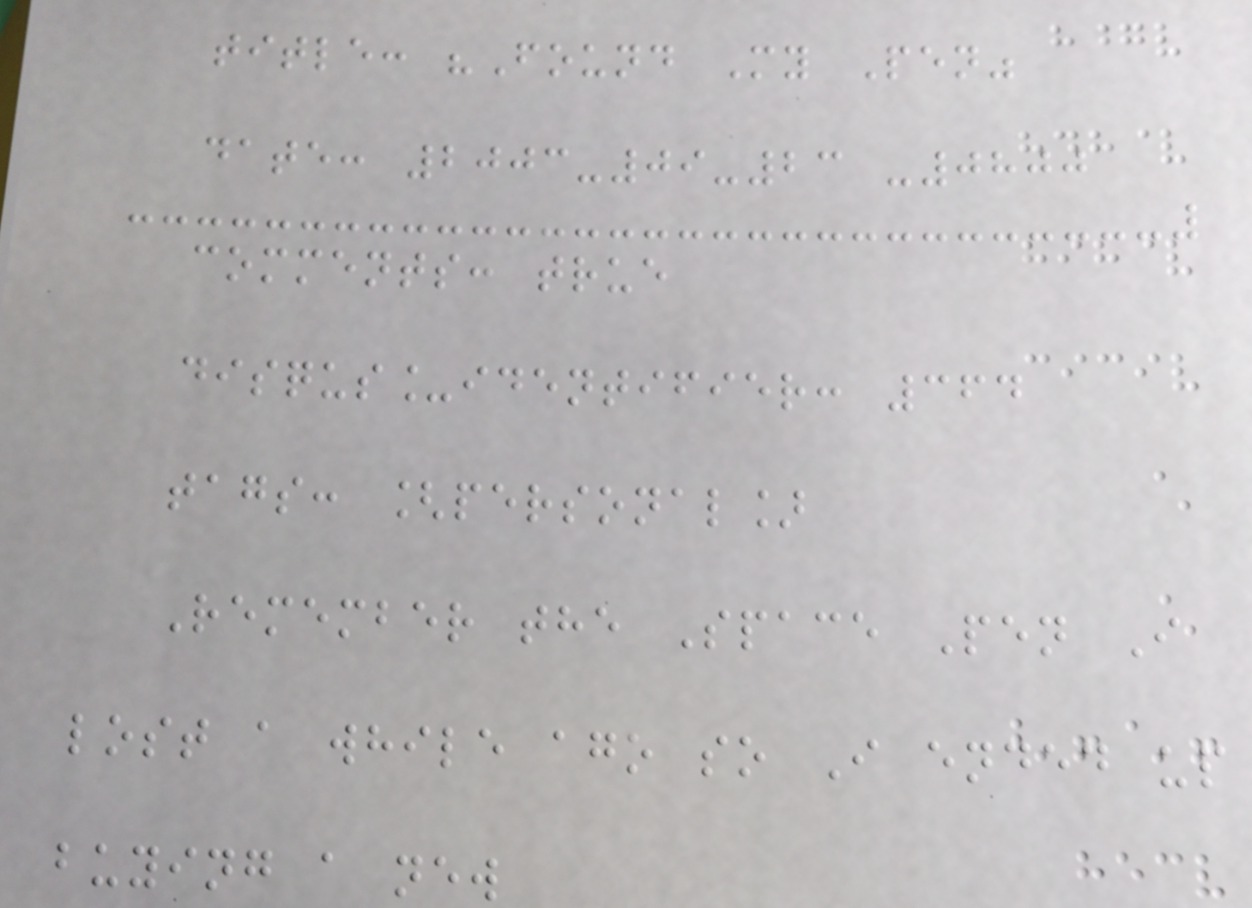title: "Found My Pen"
date: 2003-09-23 -0800
comments: true
disqus_identifier: 364
tags: [personal]
Remember the Space Pen I
lost a while ago so I ended up
buying a new
